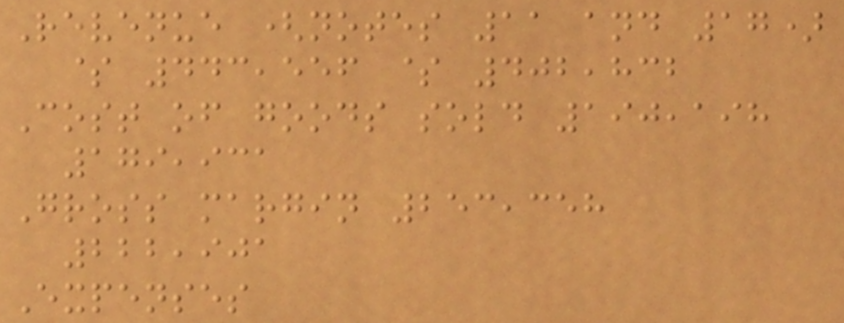Revenue (notes 11 and 17)
$ 443,556 $ 402,832
Cost of goods sold 190,198
179,931
Gross margin 253,358
222,901
Expenses
